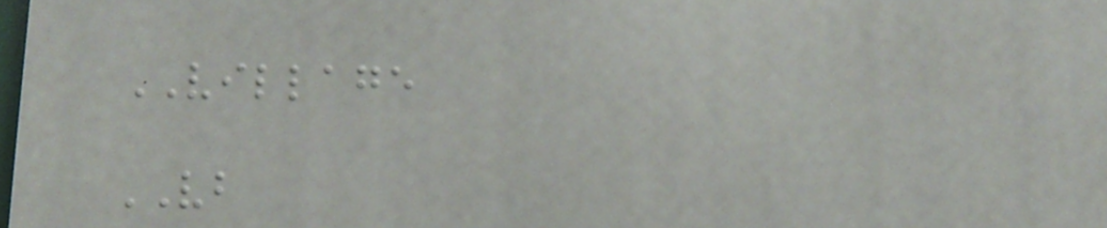VILLAGE
VB
